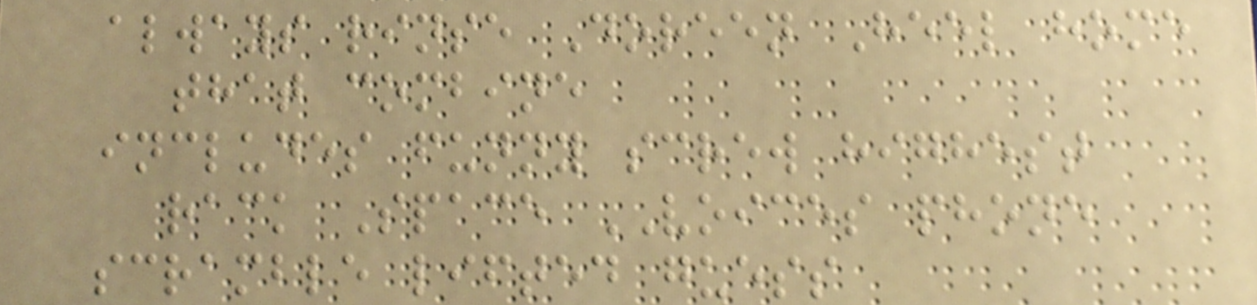always rinse Doreen Heel home
that combine
includes funny screw highest
rack Space VOICES phone
scramble lifted guess
